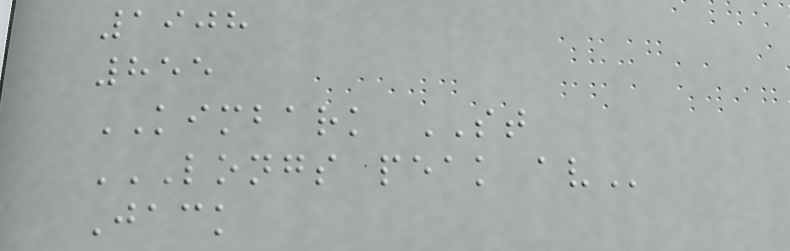1908
855
KIMBARK ST
LONGS PEAK AV
Jack
